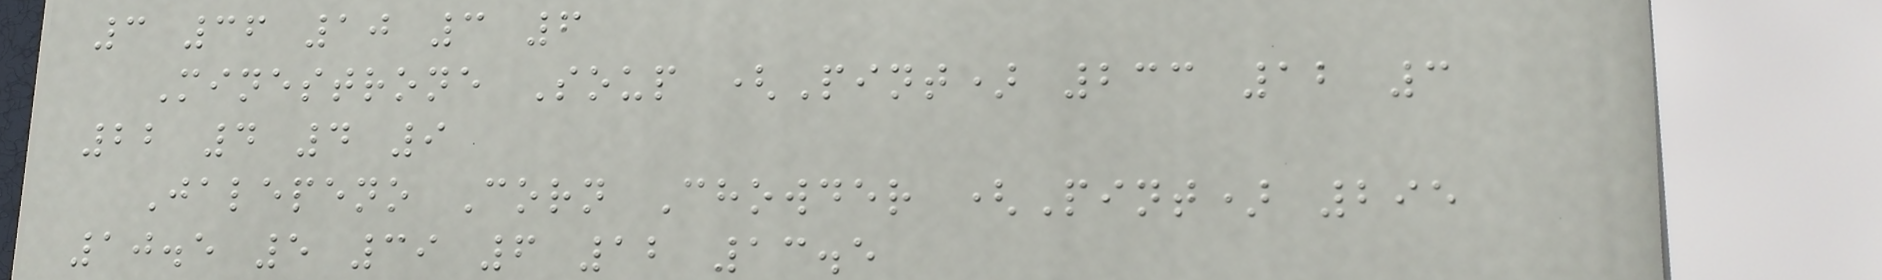3 36 10 3 6
Minestrone Soup (Pint) 233 12 3
22 4 4 9
Jalepeno Corn Chowder (Pint) 295
10.5 5 39 6 12 13.5
